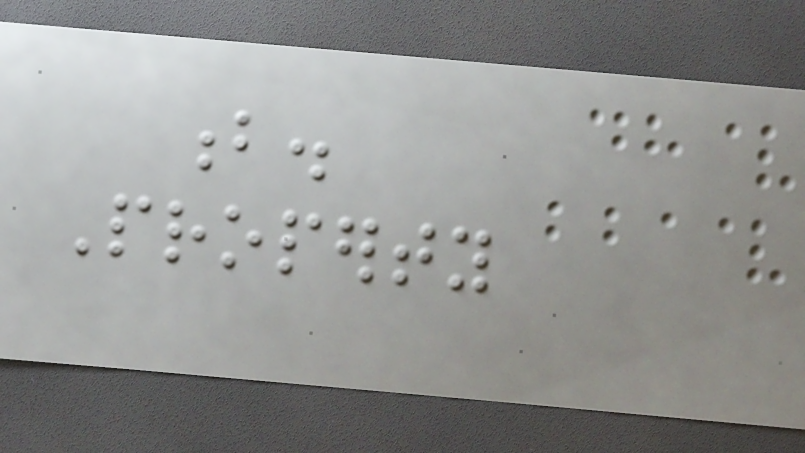b.
Property
